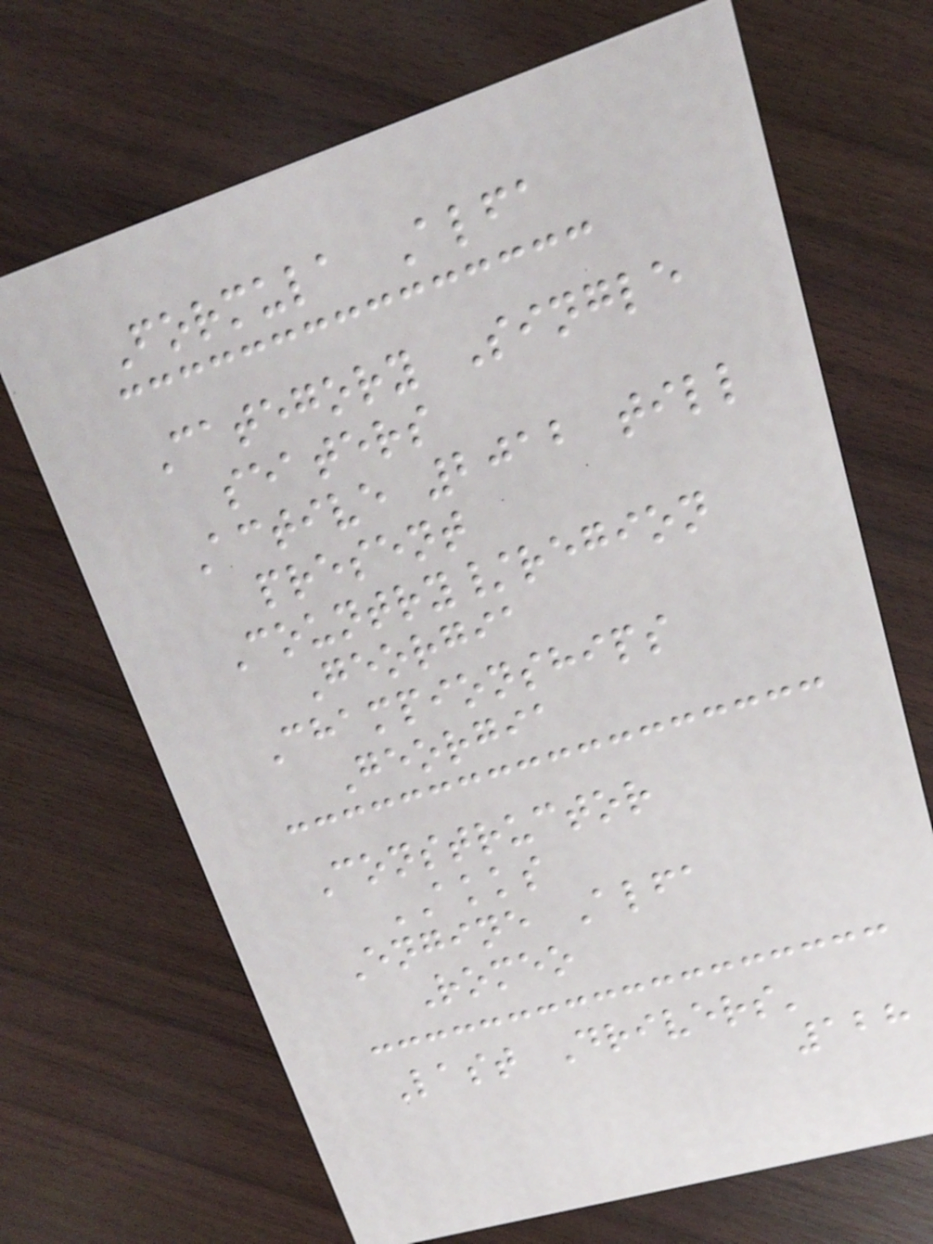Formula Alfa
Category Single
seaters
Active 2012 till
present
Country/region
Georgia
Championships
Georgia
Constructor
AKKS
Engine Alfa
Romeo
Last Drivers'
128
